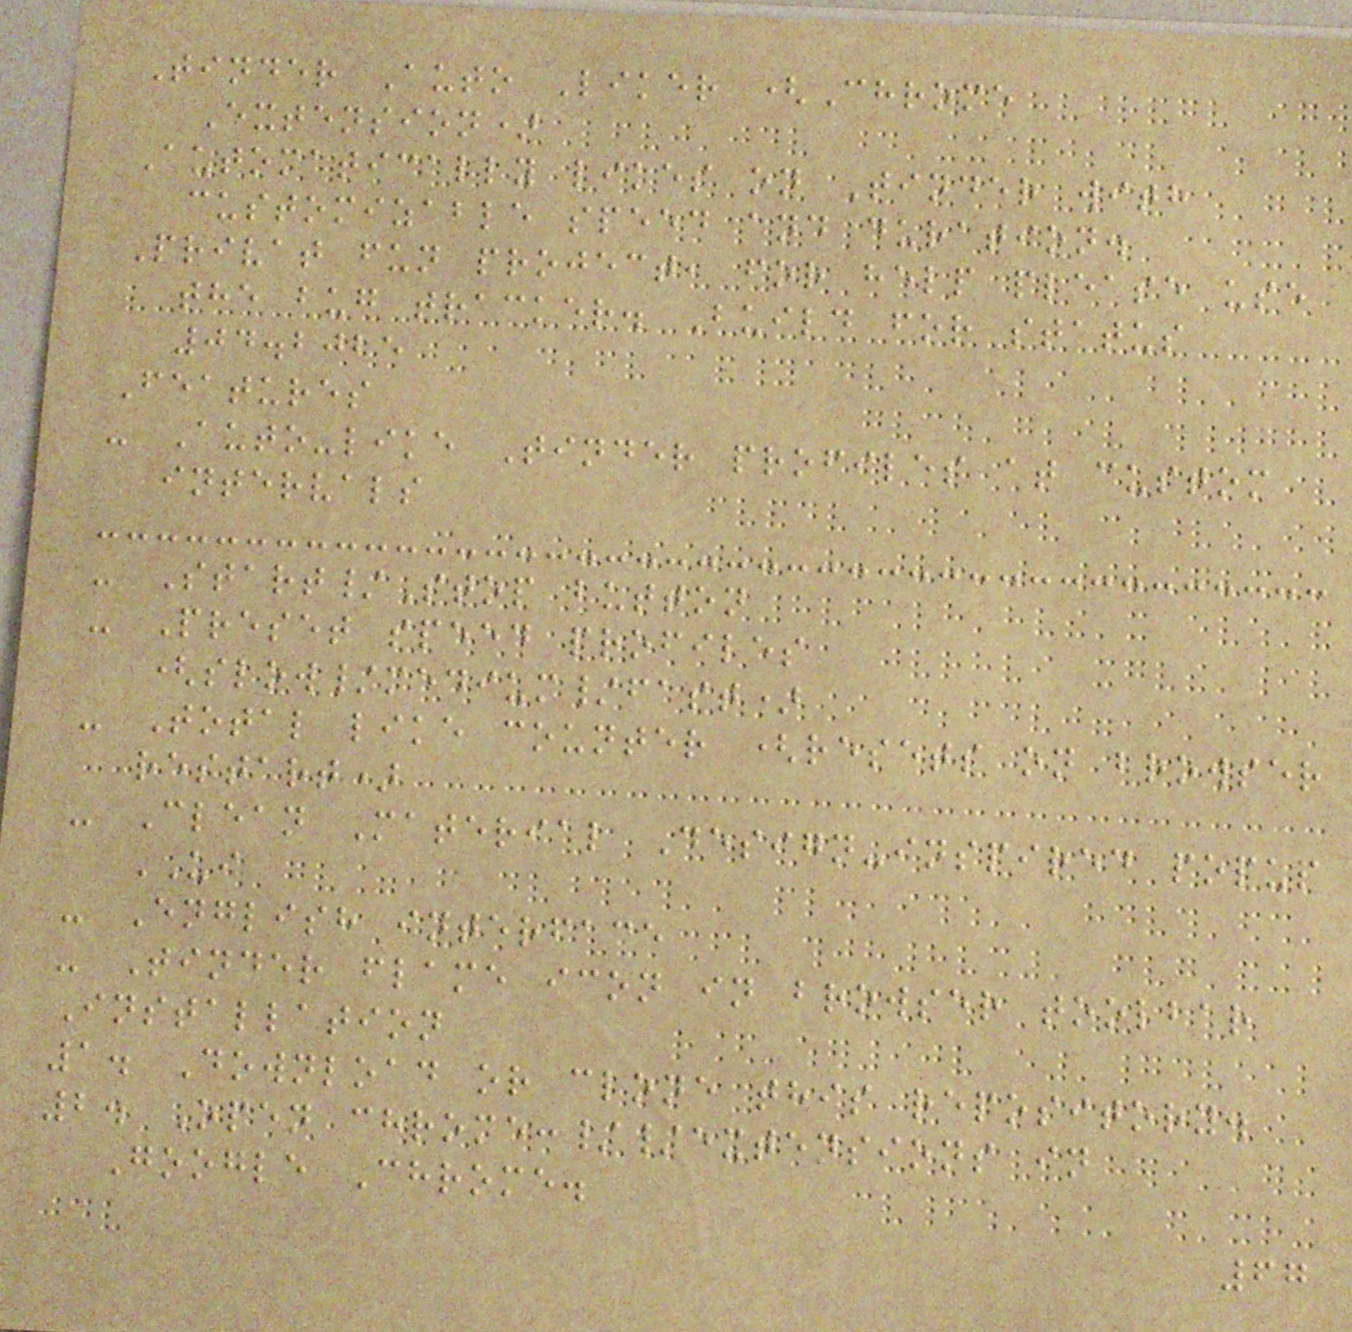Tinder Auto Liker (Chrome
Extension)
Automatically likes on Tinder with
customizable speed and duration.
Privat fun project, for help please use
the bug tracker. Build for status
04.2025
Features
- Auto-like Tinder profiles at custom
intervals
- Start/Stop button
- Preset speed profiles
(slow/medium/fast)
- Total like counter (resets on browser
restart)
- Clean Material Design-inspired popup
UI
- English interface
- Tinder flame icon in browser toolbar
Installation
1. Download or clone this repository.
2. Open chrome://extensions in
Google Chrome.
67
